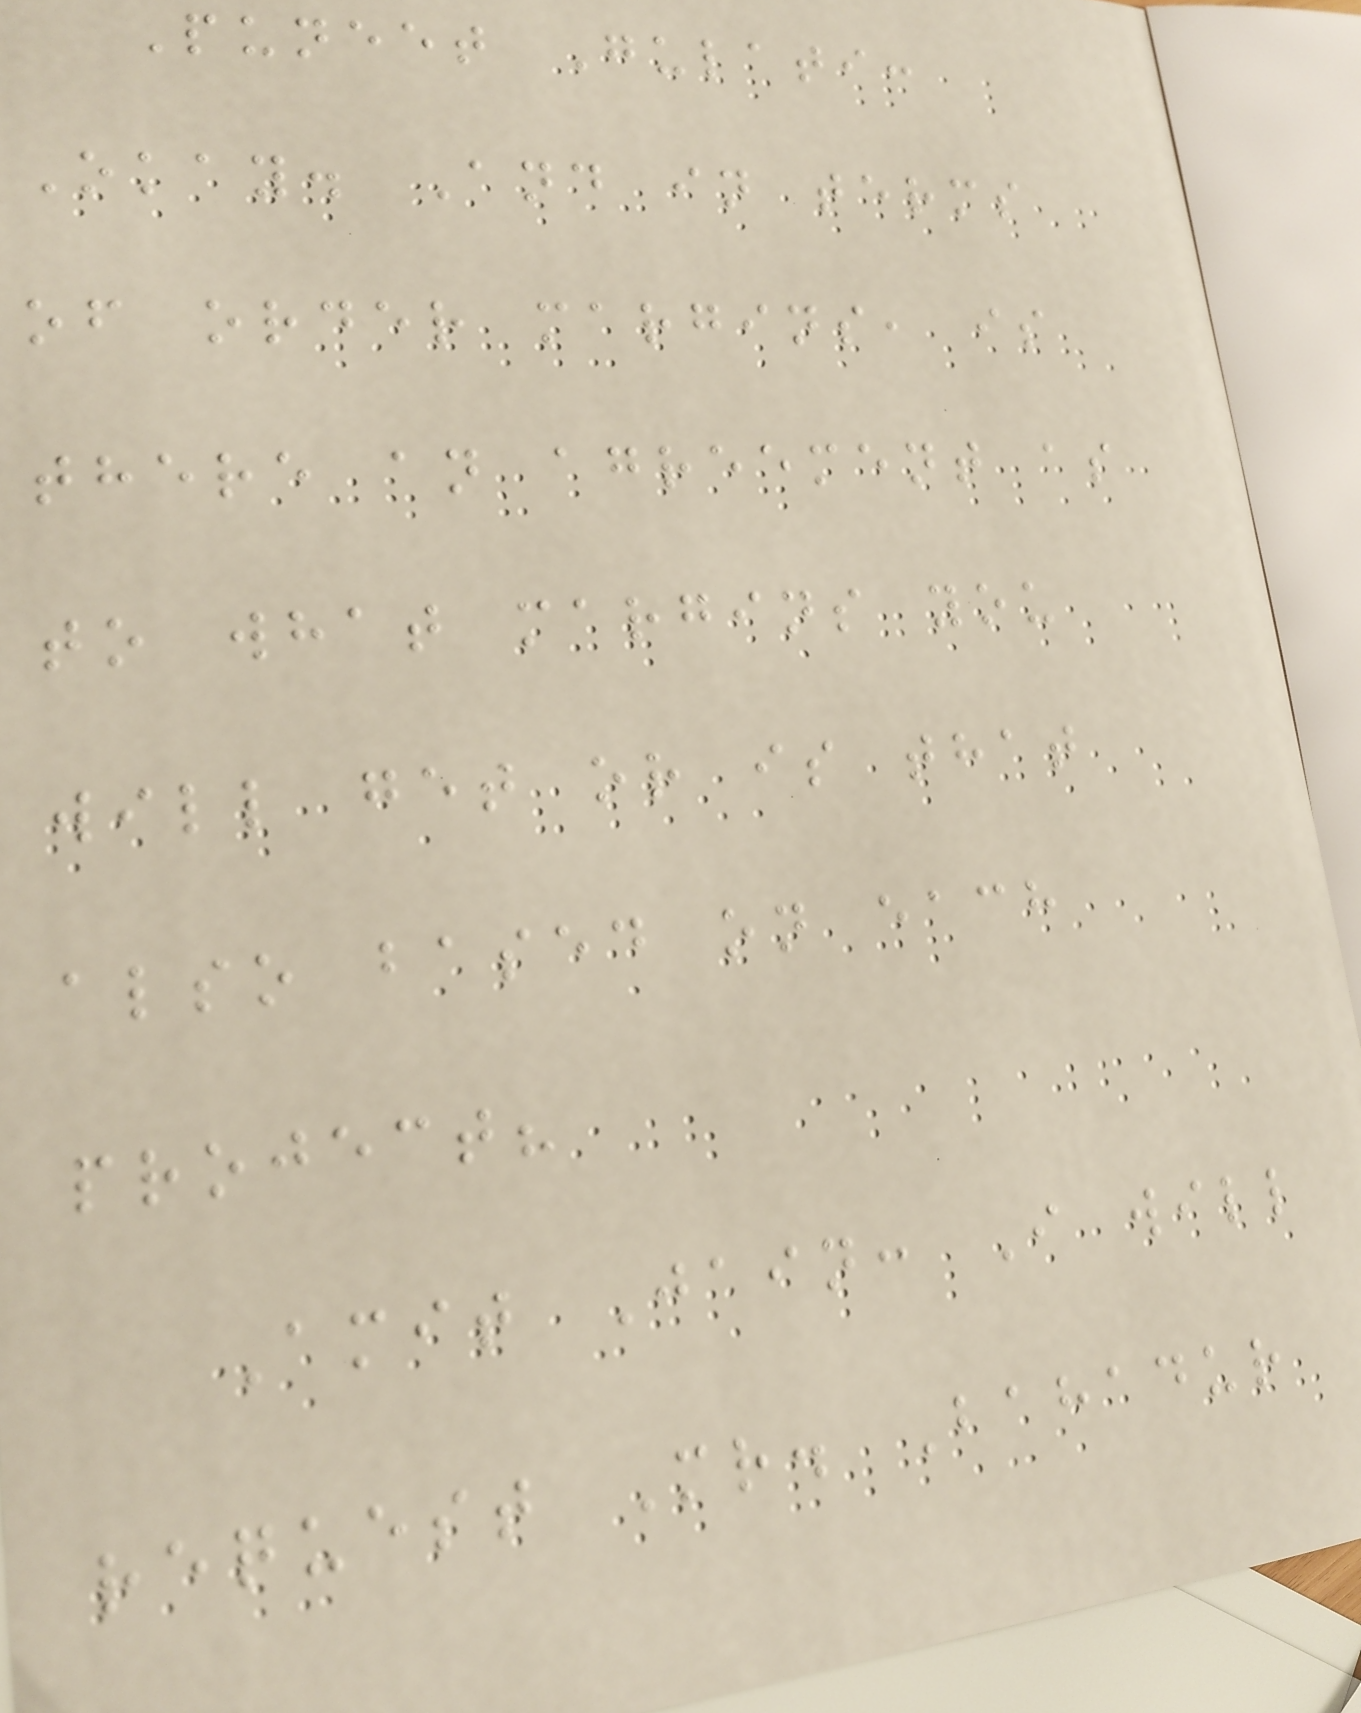Puneet Gulati:
Okay. And in terms
of order margins, is
there an agreement as
to what margins you
will get or is that
also based on each
project?
Amit Jain: I will
request Mr. Bahadur
